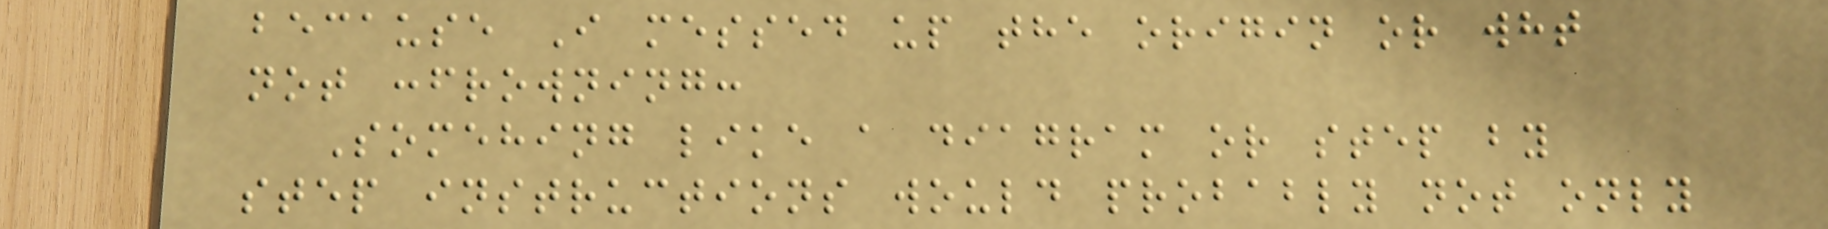because I messed up the origin or wht
not :frowning:
Somehing like a diagram or step by
step instructions would probably not only
